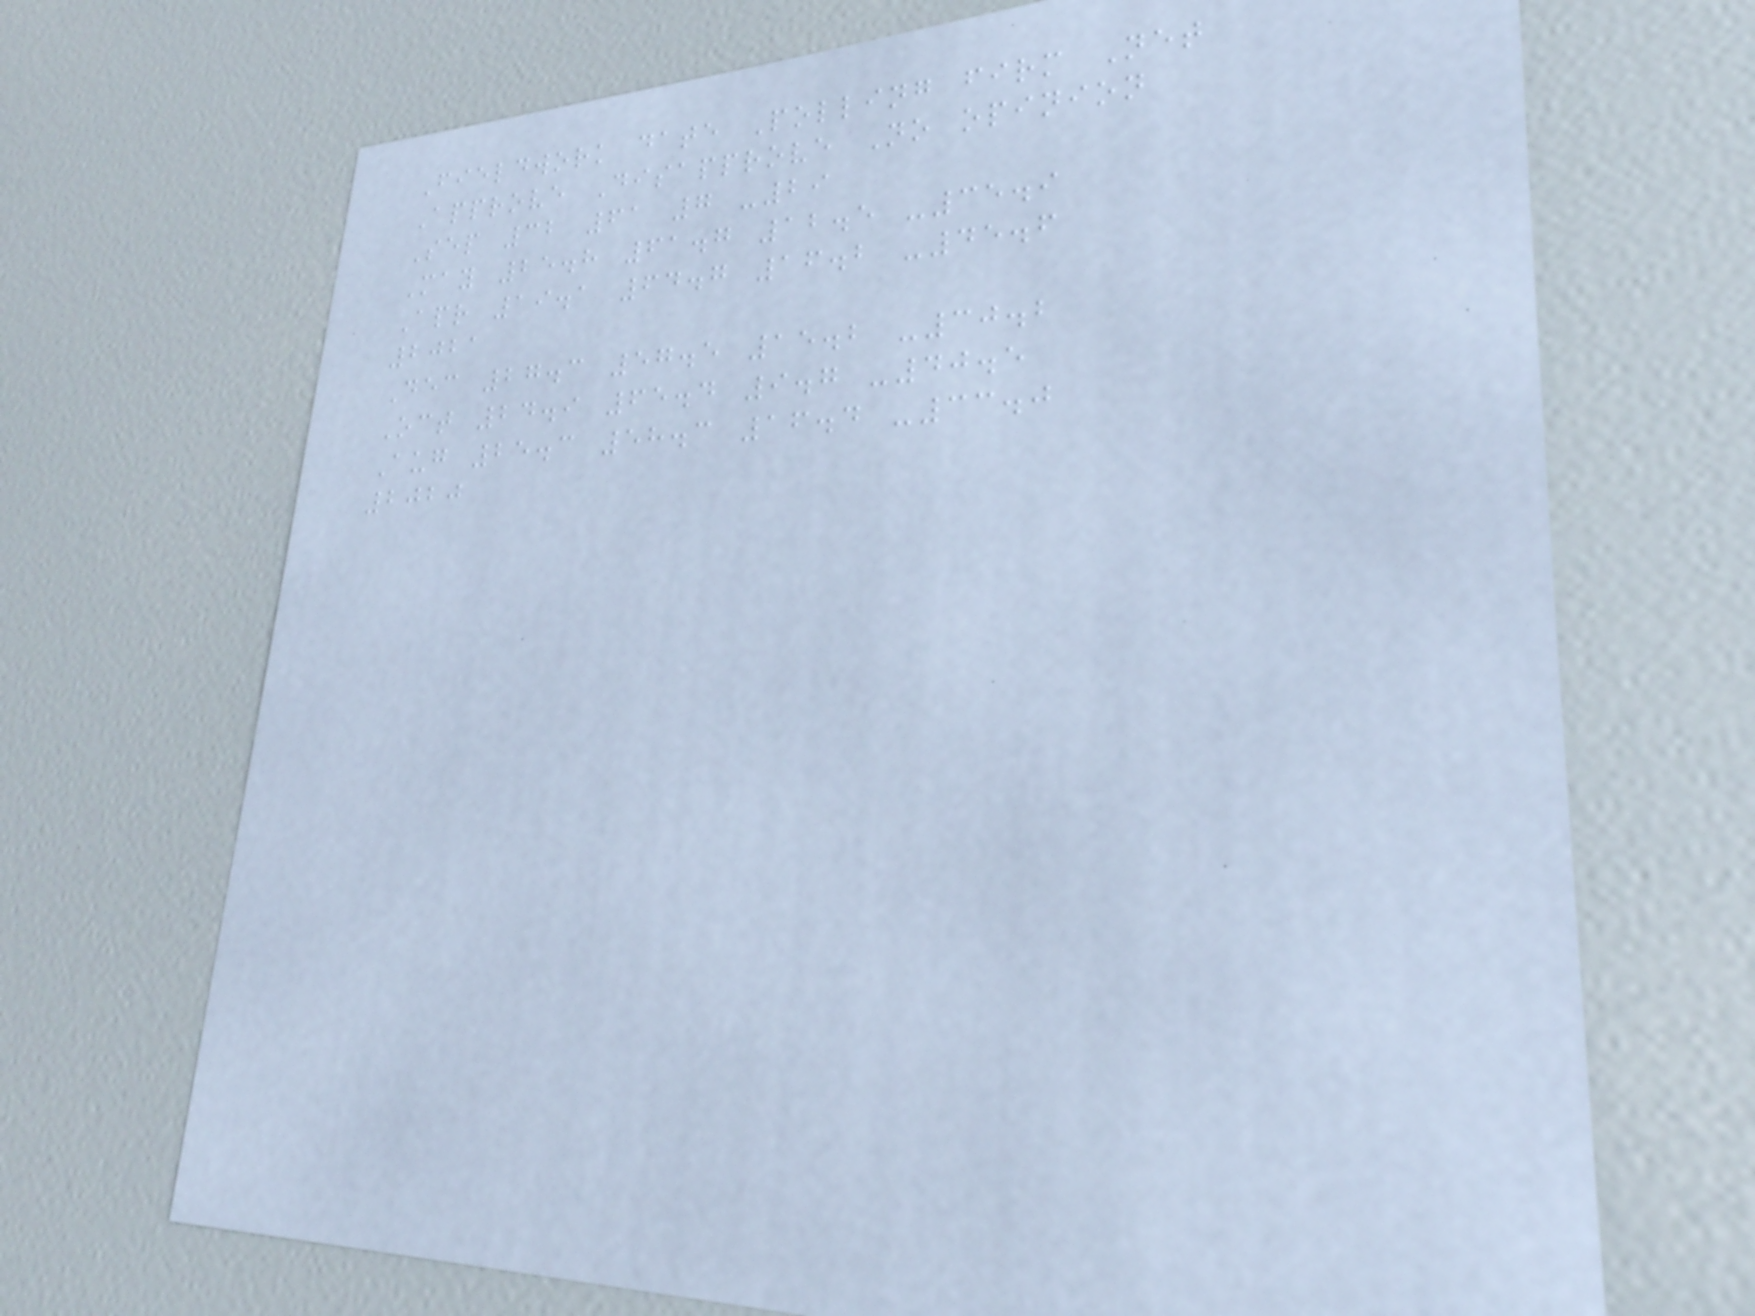Fieldwork date Polling firm Net
Approve Disapprove No opinion
Sep 32 61 7 -29
May 25.8 61.7 12.5 -35.9
Apr 19.1 64.7 16.2 -45.6
2021
Dec 27.3 57.5 15.2 -30.2
Oct 24.9 65.4 9.7 -40.5
Aug 25.3 58.3 16.4 -33.0
2020
